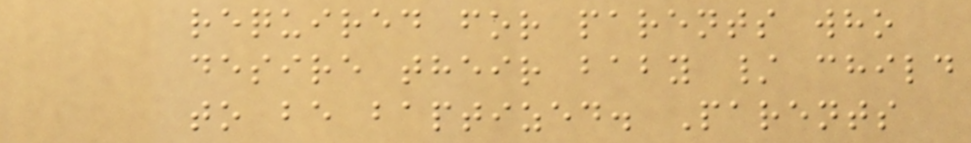required for parents who
desire their baby / child
to be baptized. Parents
